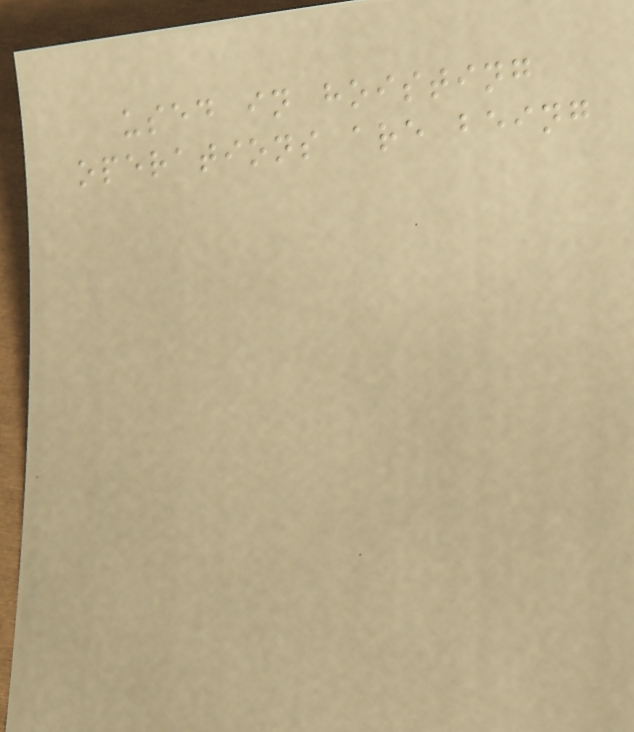used in hoisting
operations are being
